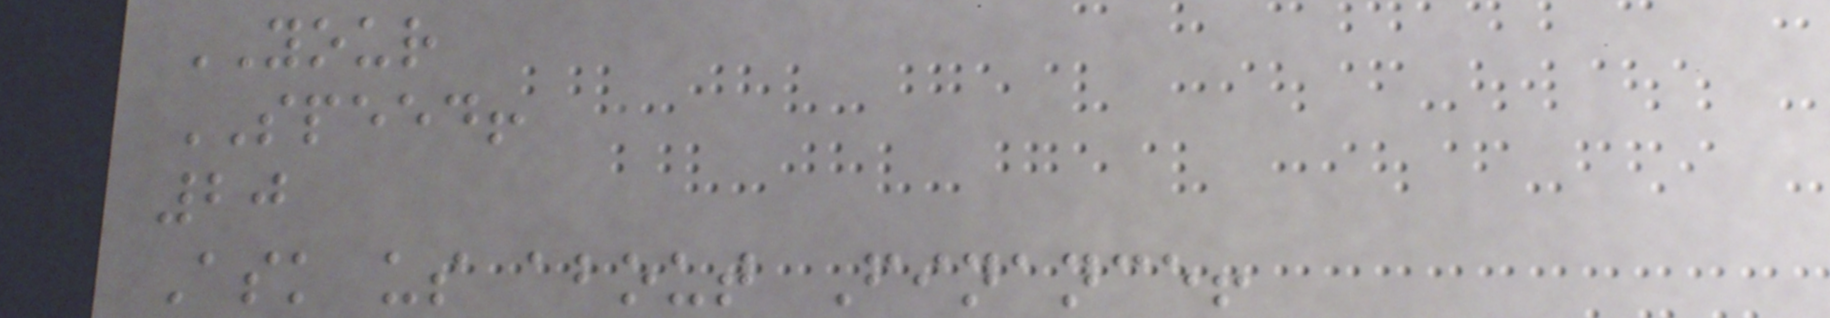YOUR
SPEED!
20
Ask us about Finance!
